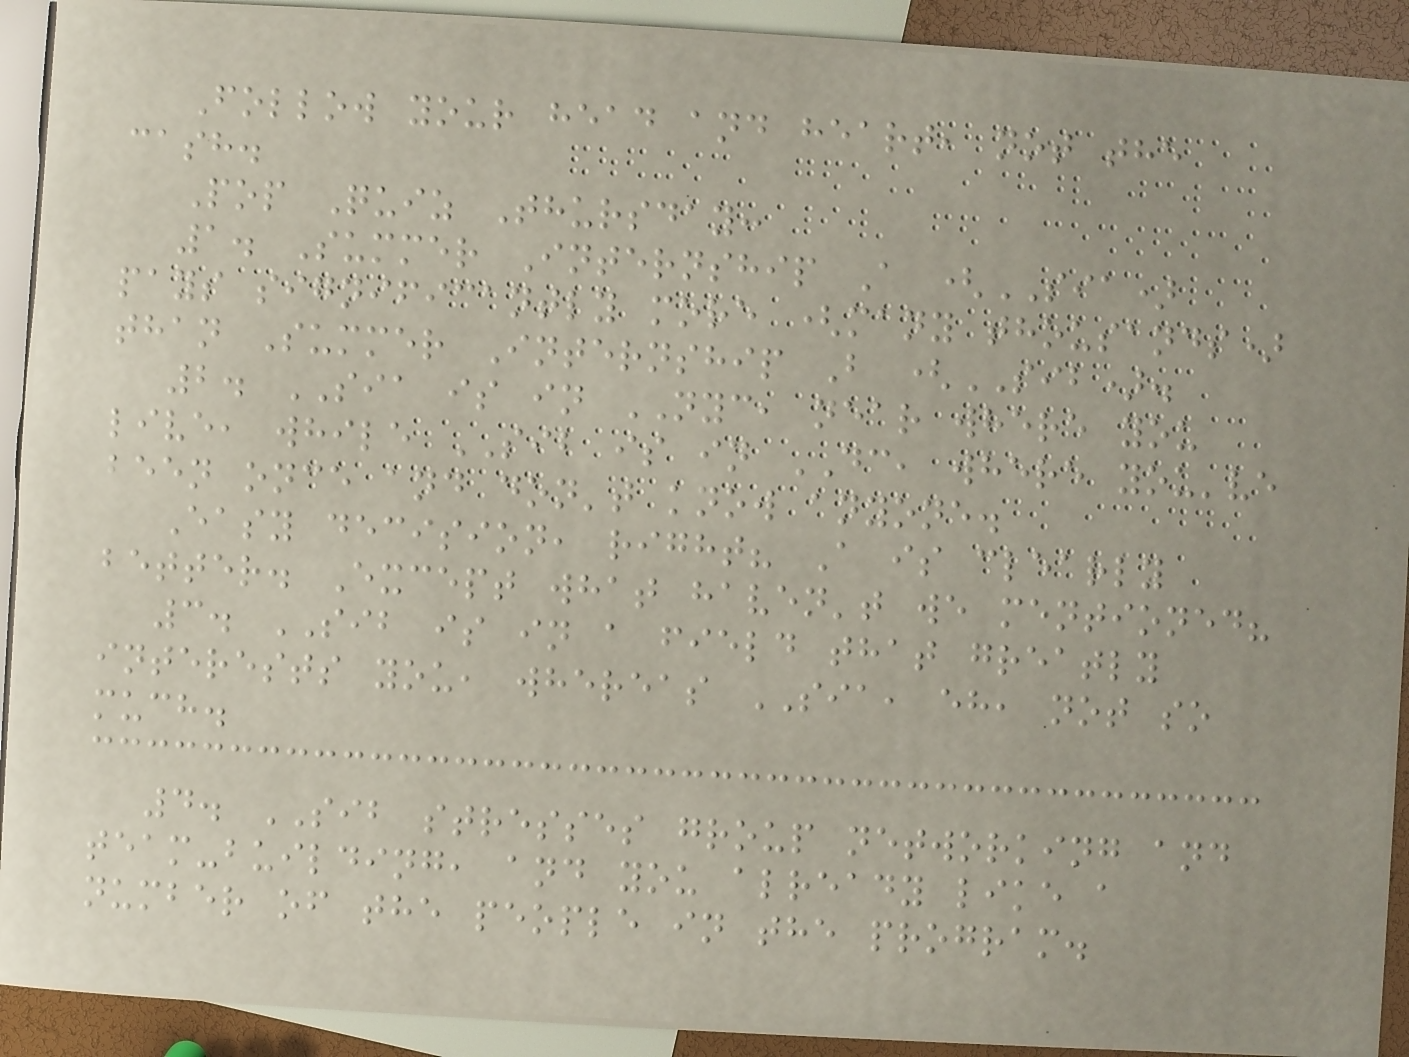Follow your head and heart, not the
cash.
Pop Quiz Thursday:
1. Summer Internship A (SIA)
pays significantly more (many thousands)
than Summer Internship B (SIB).
2. SIA is in NYC, near where you
live, while SIB is in DC, where you've
been once and don't know anyone.
Easy decision, right? A is clearly
better. Except what haven't we mentioned?
3. SIB is in a field that greatly
interests you, whereas SIA, eh, not so
much.
4. SIB stresses group networking and
team-building, and you already like a
number of the people in the program.
